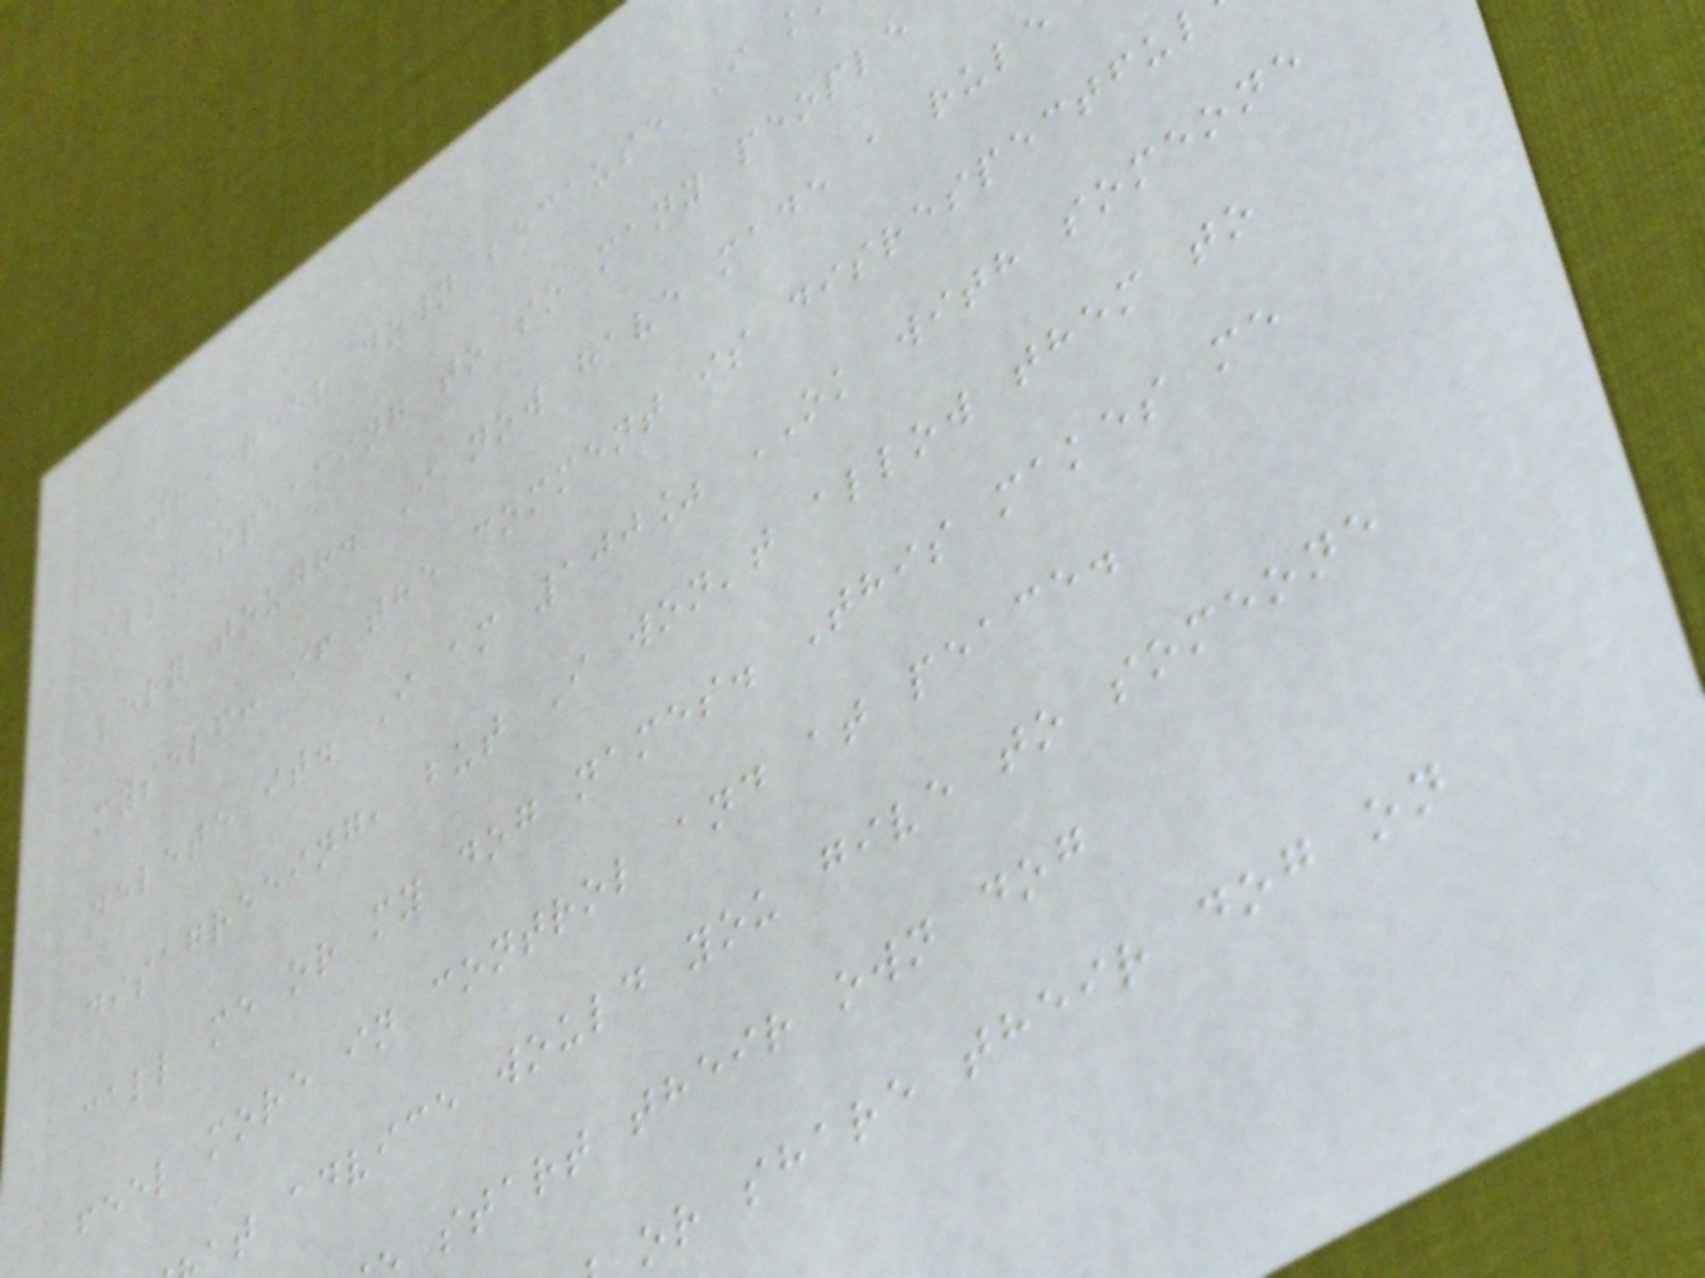the reel down because I
also speaking to so many people
very tough. I now have made a rule
myself: if the comment is disrespectfu
delete it. I am 100% OK with someone
disagreeing, but I won't allow them to
call me or my dog names. This makes me
feel more in control and at peace.
at advice would you give to someone
start their own dog
or share their dog on
